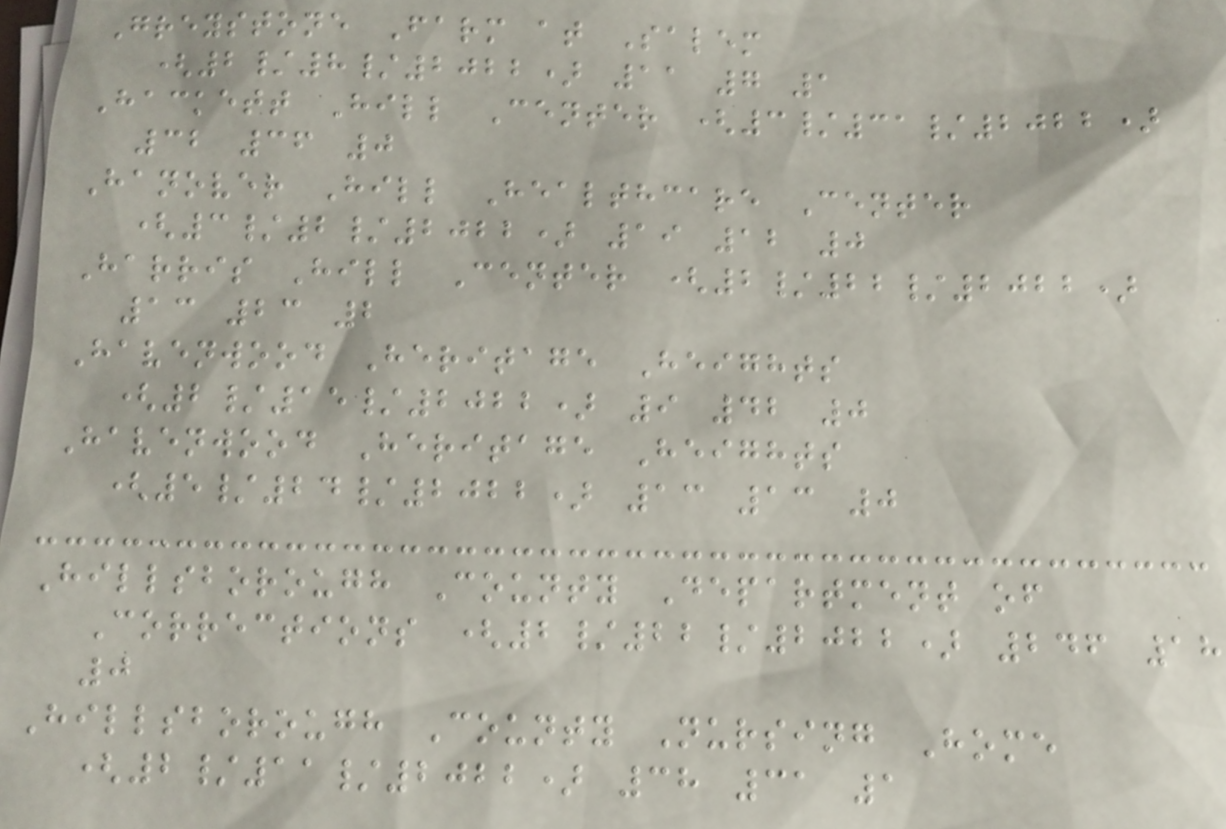Greystone Farm at Salem
(2/8/2022) 11 7 1
Hackett Hill Center (3/31/2022)
32 36 0
Hanover Hill Healthcare Center
(3/2/2022) 19 12 0
Harris Hill Center (2/22/2022)
13 23 2
Havenwood Heritage Heights
(2/15/2022) 9 42 0
Havenwood Heritage Heights
(5/24/2022) 13 13 0
Hillsborough County Department of
Corrections (2/22/2022) 246 18
0
Hillsborough County Nursing Home
(2/11/2022) 38 31 1
